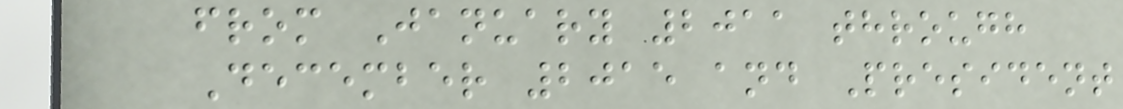from January 2011 through
December 2015 and President
